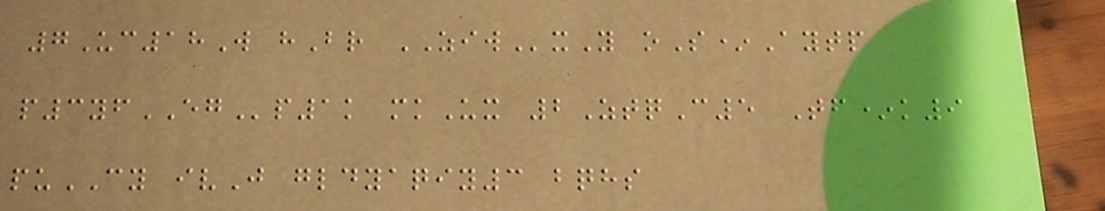7Uc18W hBr ZIWxY oS*Aytp
p3yfEGp1k mkUx 2ZtqC5 Tf*k9
puCY ivJ gldyaqiy3 bqhs
